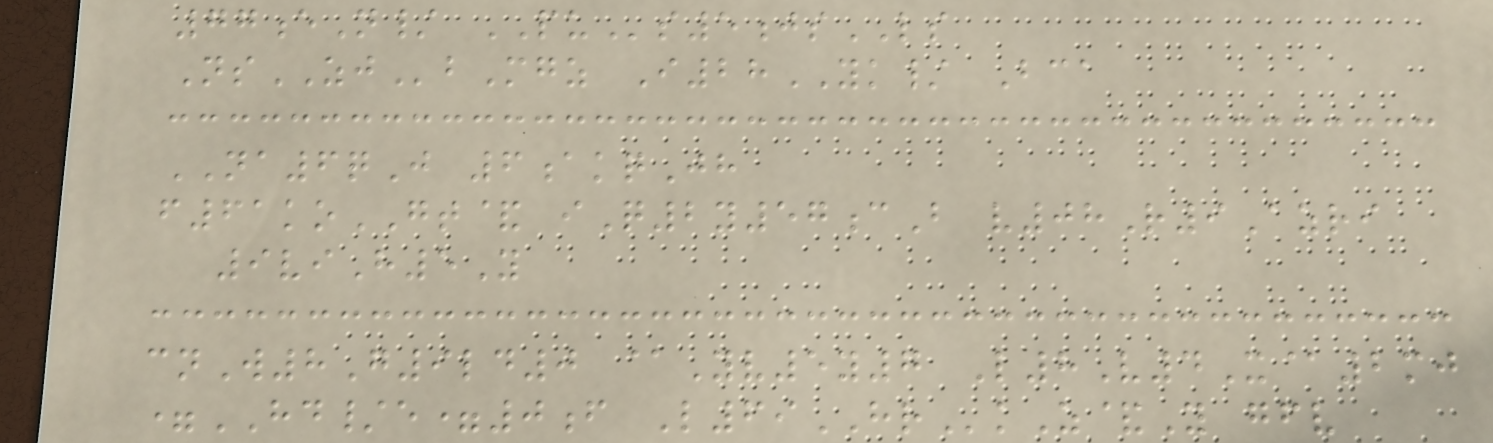77eN/ PUs5jsLS
NsZJbMgz I28YK/ Bca
NA6qJ 6akqJh
f61koGT& iQ2y57cB v08R9Azri
9viH5Y
cnW8G9ld0 @Yv5y7 L8V4X@2mj
=HD/e=0f L69HRkZ&Y gfv
